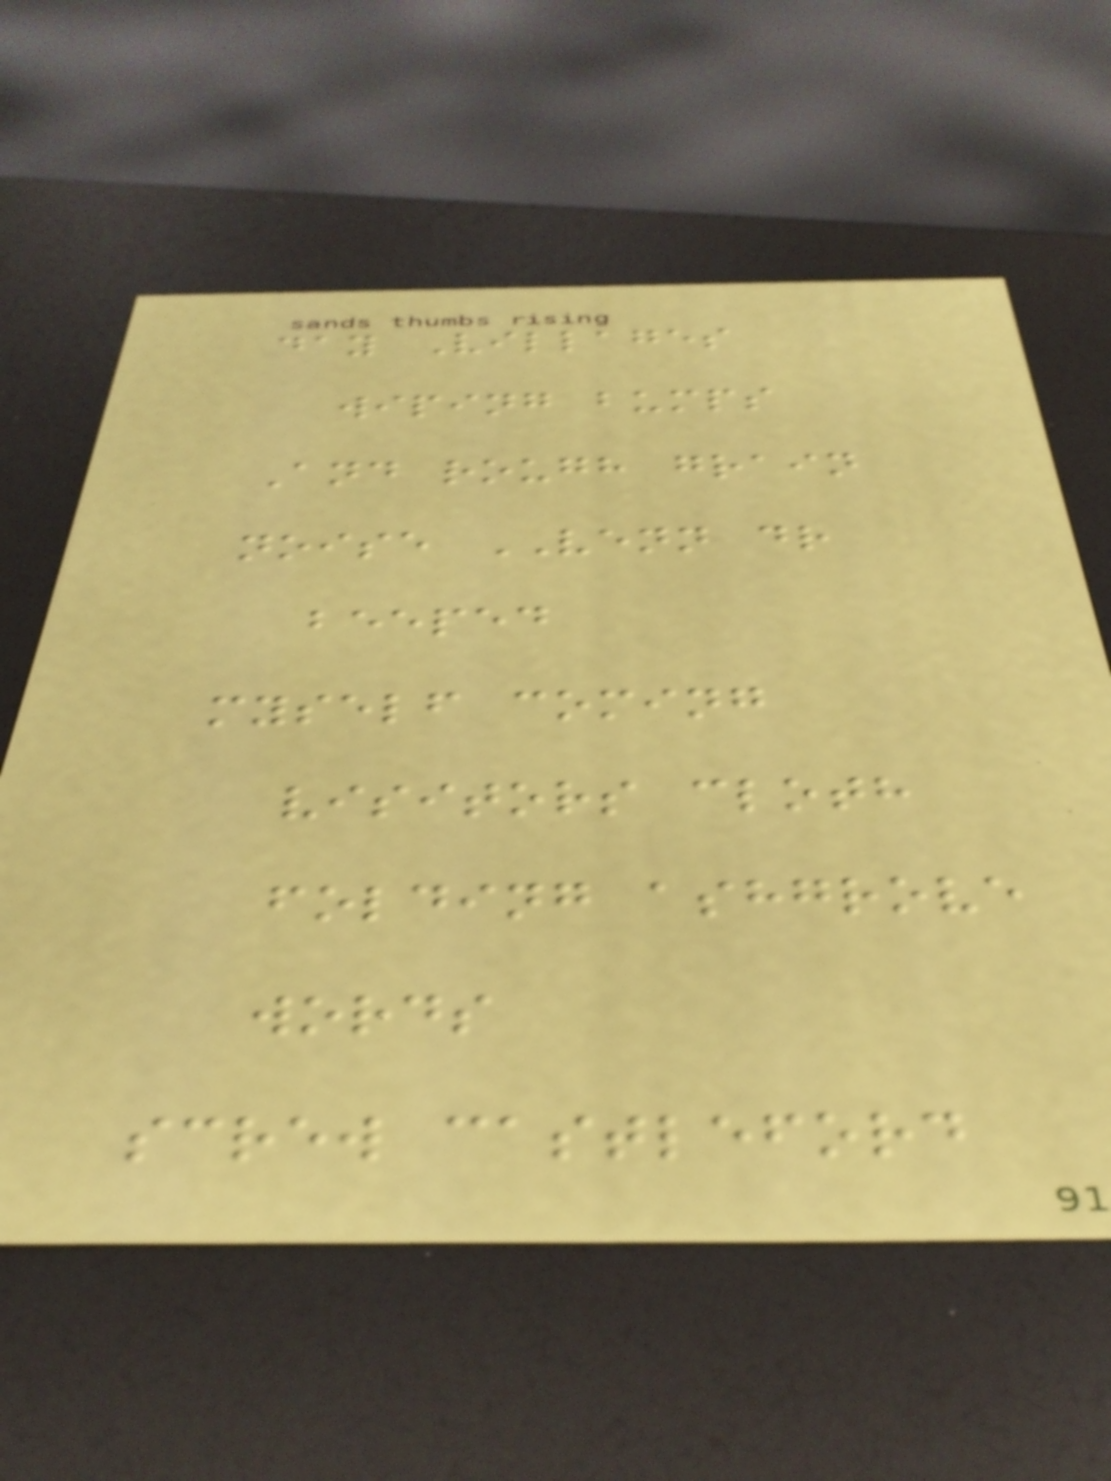day Villages
wiping bumps
And rough grain
noise VENN dr
beeped
myself coming
visitors cloth
folding ashgrove
words
screw castleford
